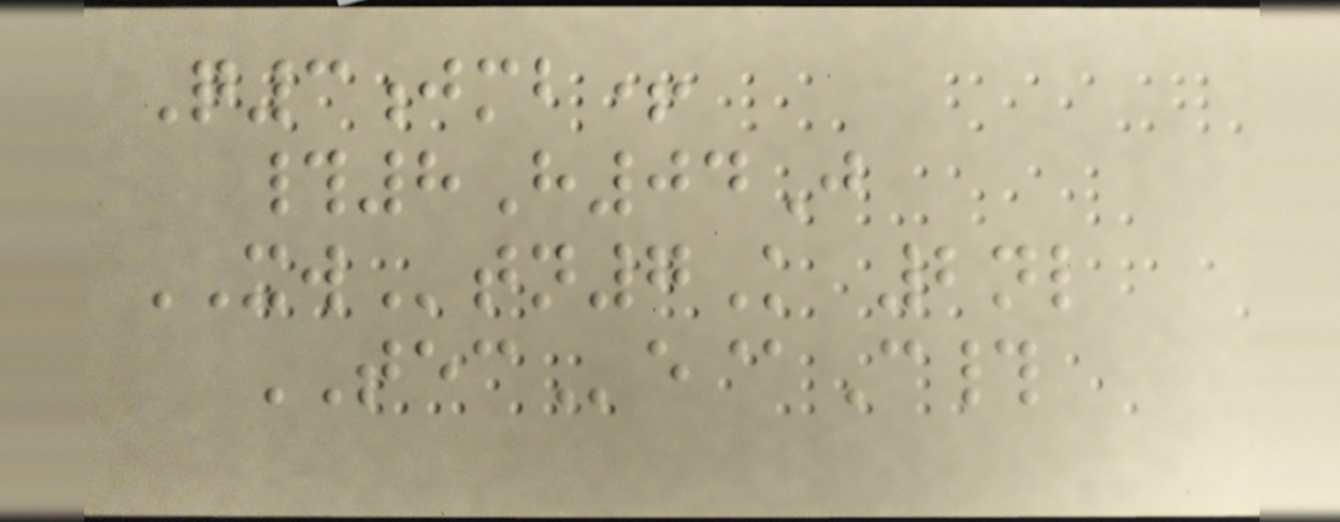Q3jmb+
#8H04J
XWtn7K 2nl
TECe@C#
